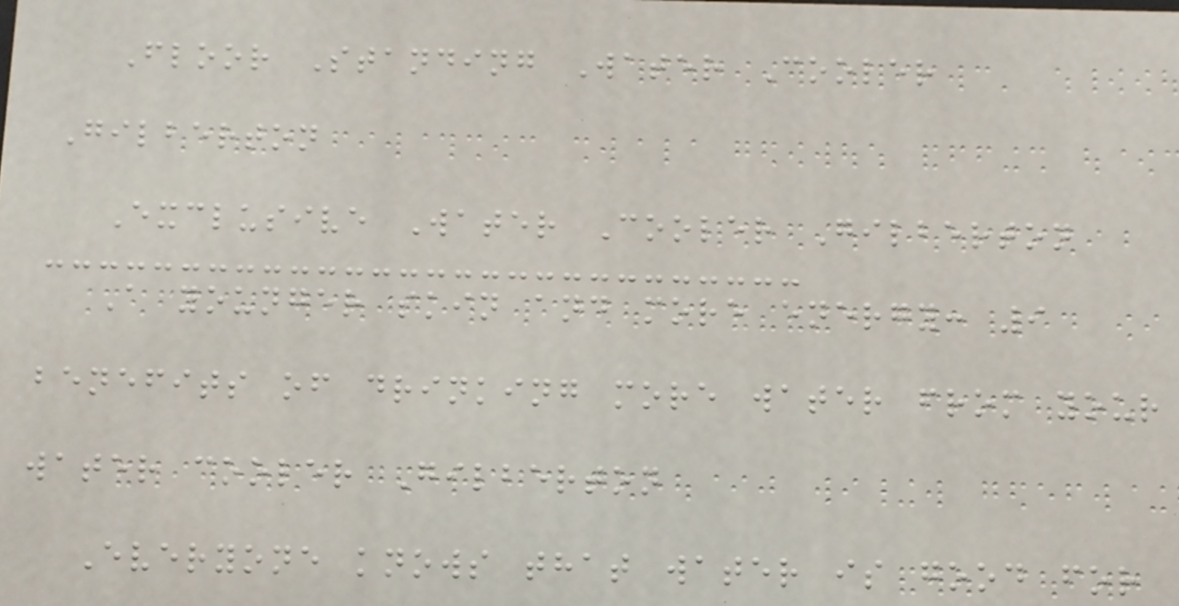Floor Standing Water Cooler
Gilberton
Exclusive Water Cooler Gilberton
A younger skin and more energy: 9
benefits of drinking more water from your
water cooler Gilberton
Everyone knows that water is good for
